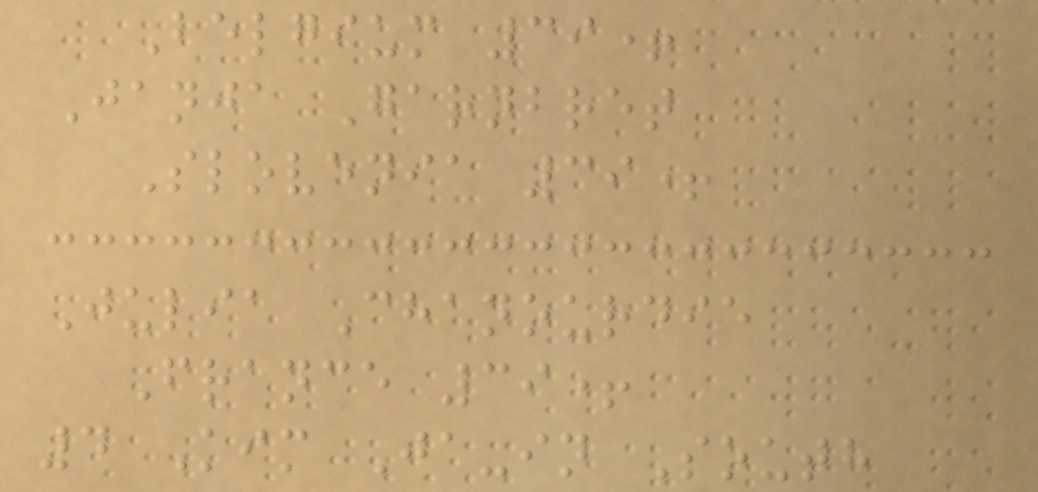Belgium 39+
Janja Garnbret
Slovenia 39+
Julia Chanourdie
France 39+
4 Kim Ja-in South
